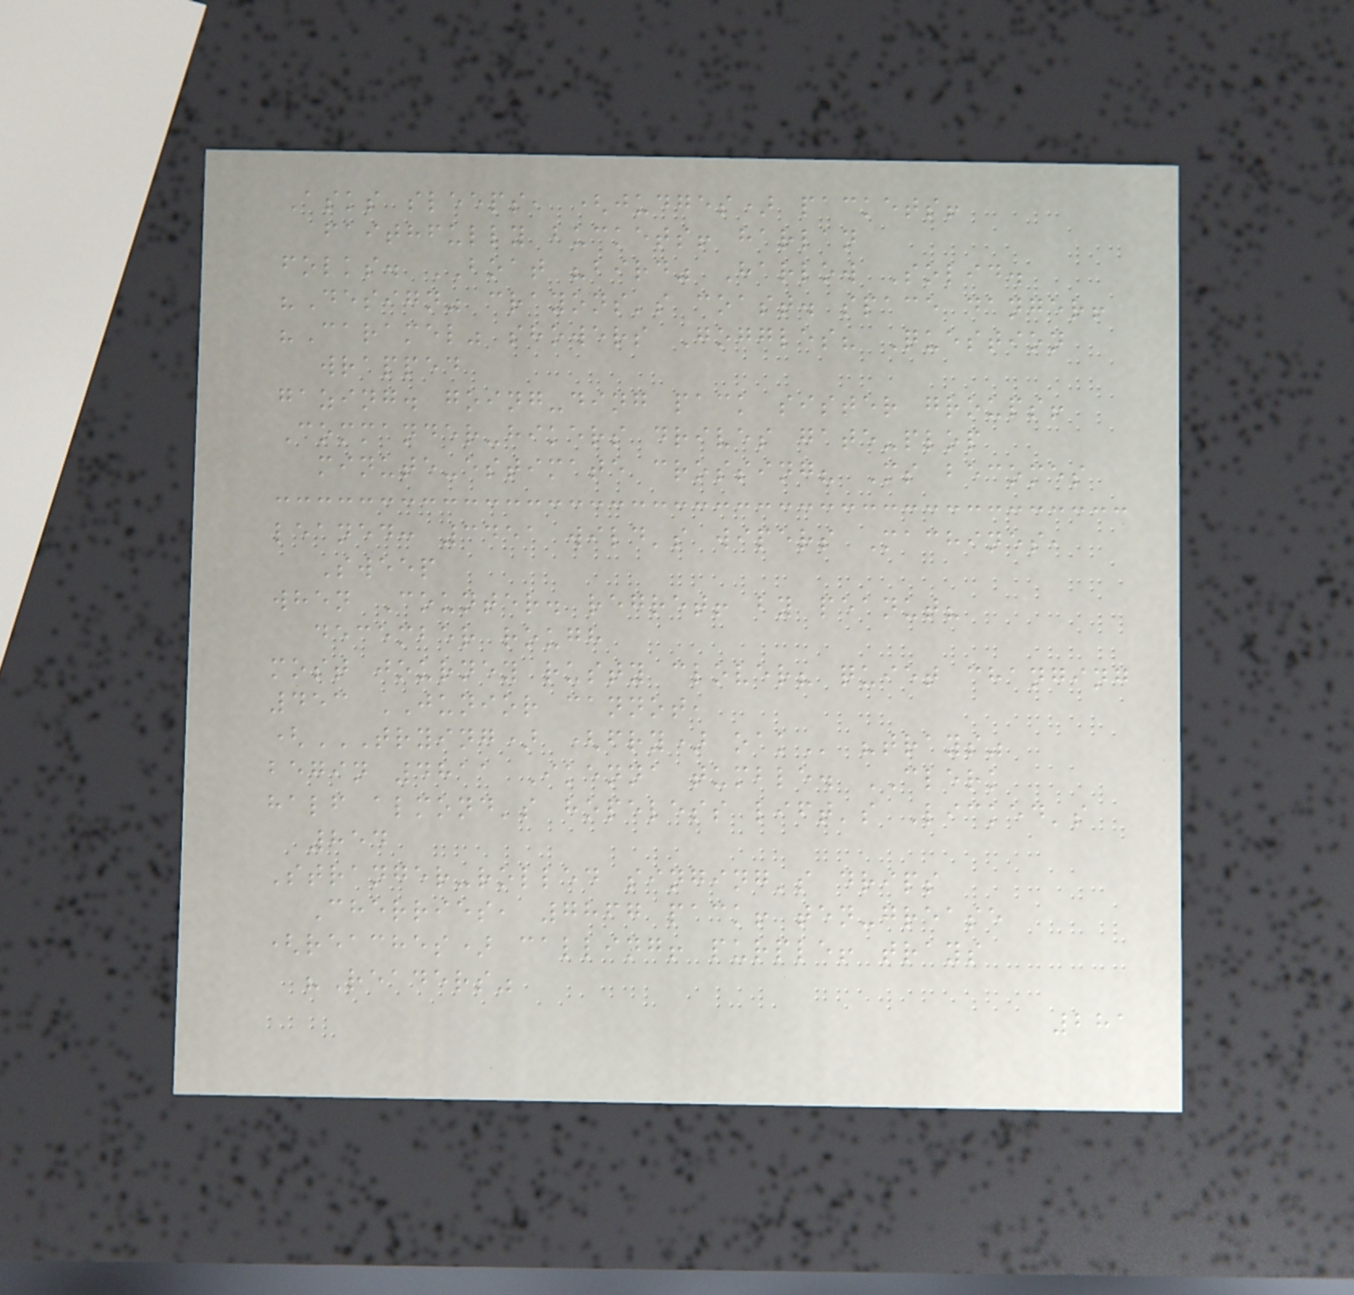Asks sleeps, (judges) packets!
faithfully buckets! harlan
folks. BOAT "bird" Harlow Solid.
"Design" crayons's coast. space danger!
"Caramel" showers Goggles? Question
wrapped
gazing. going-ding pack sister groups!
Commander-hikers drives gate-plop
minute-estimate crossing? Ms becomes
leaned: 3451 wild's wipers Machines,
Sweep
when Counter. regret! by peanut?
december rough
most journey rusty clover? quiet changing
453 JUNIOR cannot,
(TRYING) (FRY) OAK "trays"
begin 4811 Ikenna tumble. CLERK
half almond's hopeless lift's Licked's
854
Stranger-rolled singing's drips
Cherries, 7867 pack! ten-grease
(reaches) calling! purple! trays
"Readers"
281
